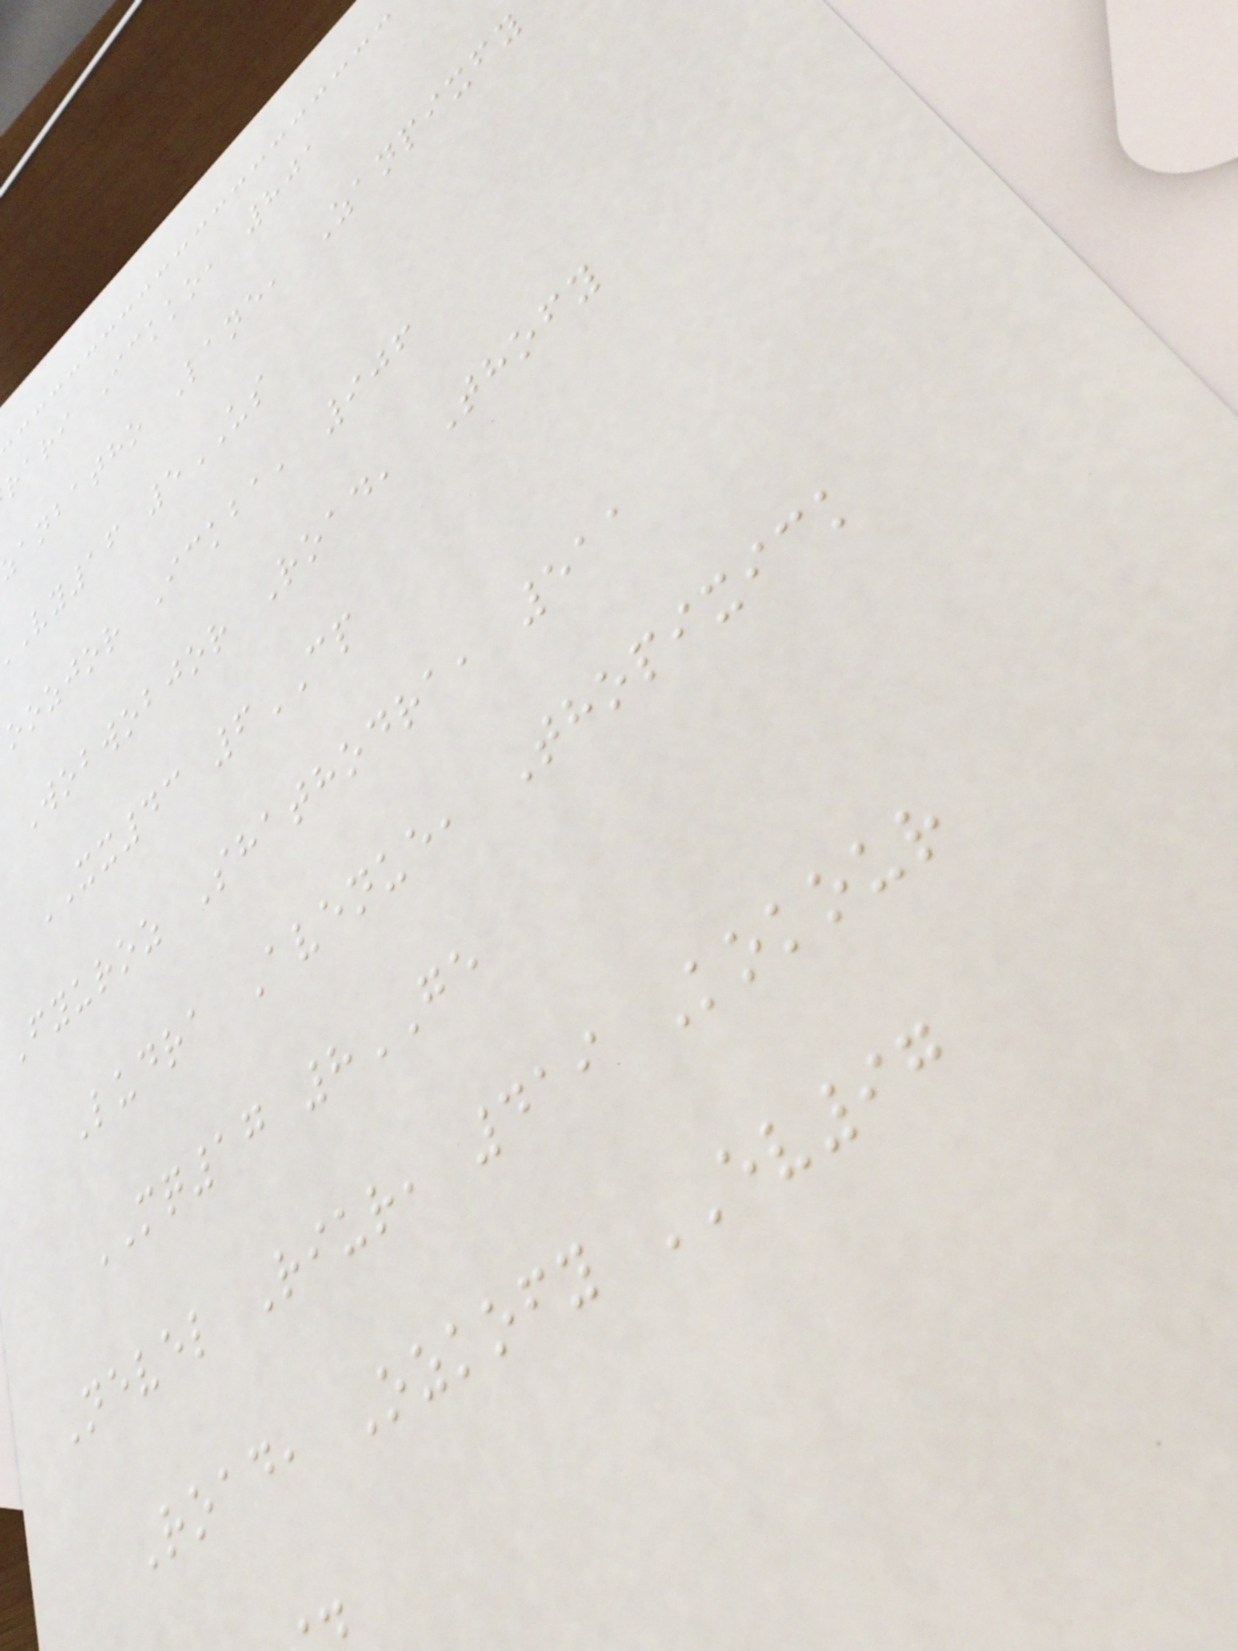rari Ickko, 801
anbatho Lane, Zanpixfy
vy16 5US
oozjor Ickba, 906
Wobwobjor Road, Thofy
XX43 6CP
Fyuroz Shathodra, 511
Ludra Avenue, Thopixick
MQ17 8GE
Nevel Riur, 419 Kokour
Road, Ozkofy EV97
